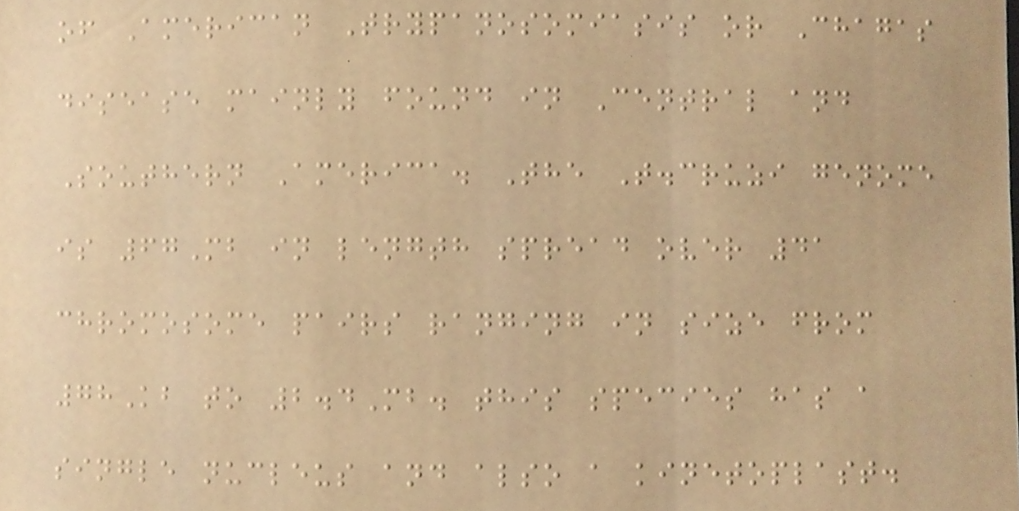of American Trypanosomiasis or Chagas
disease mainly found in Central and
Southern America. The T.cruzi genome
is 67Mb in length spread over 41
chromosome pairs ranging in size from
78Kb to 2.4Mb. this species has a
single nucleus and also a kinetoplast.
